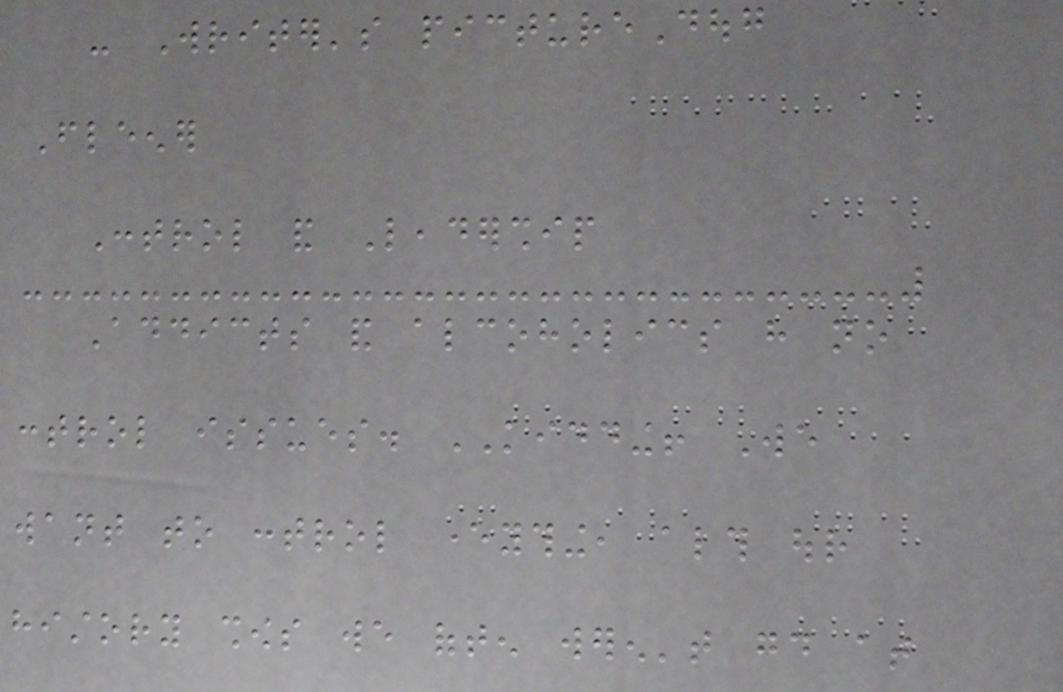- Writer's pictureDoug
Fleener
Control and Leadership
Addicts and alcoholics have no
control issues. KIDDING! We
want to control everything, although our
history shows we often weren't good at
